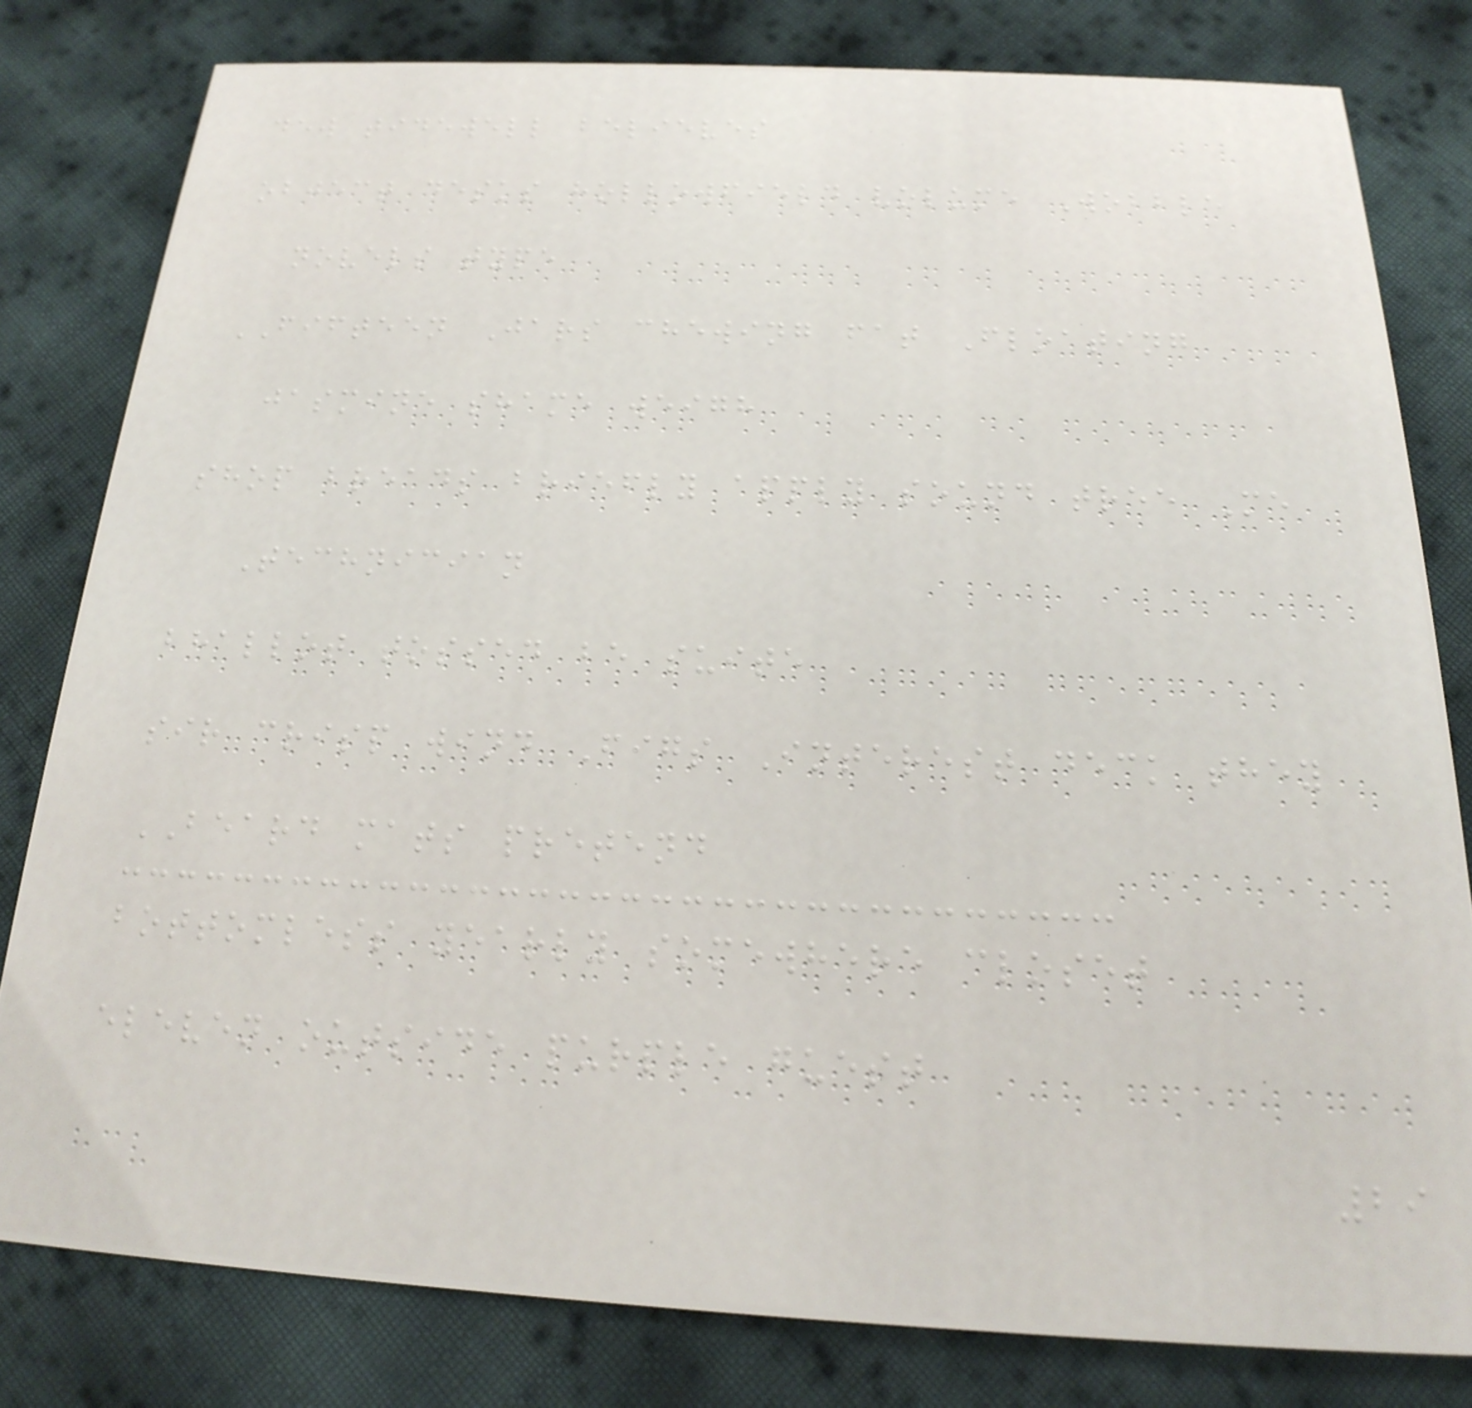dew tidewell believes
object desks hollowfield volume Wobble
novels type
FIFTEEN Jars chewing fat Floating
jasmine shame weigh
shop breads briefly apply sound tree Me
Technician
bhallot tossed be suite
sir crisp wind Figs Interest deck they
BEARD mats pretend
bottomless yearly somewhere closet
eleven outside purple guest
29
